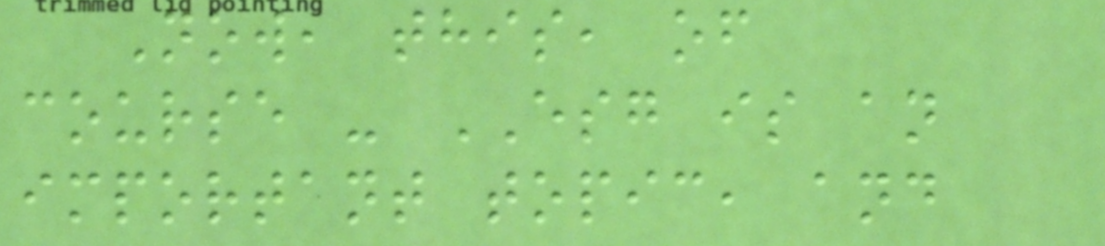Now, this, of
course - ESG is an
important topic, and
